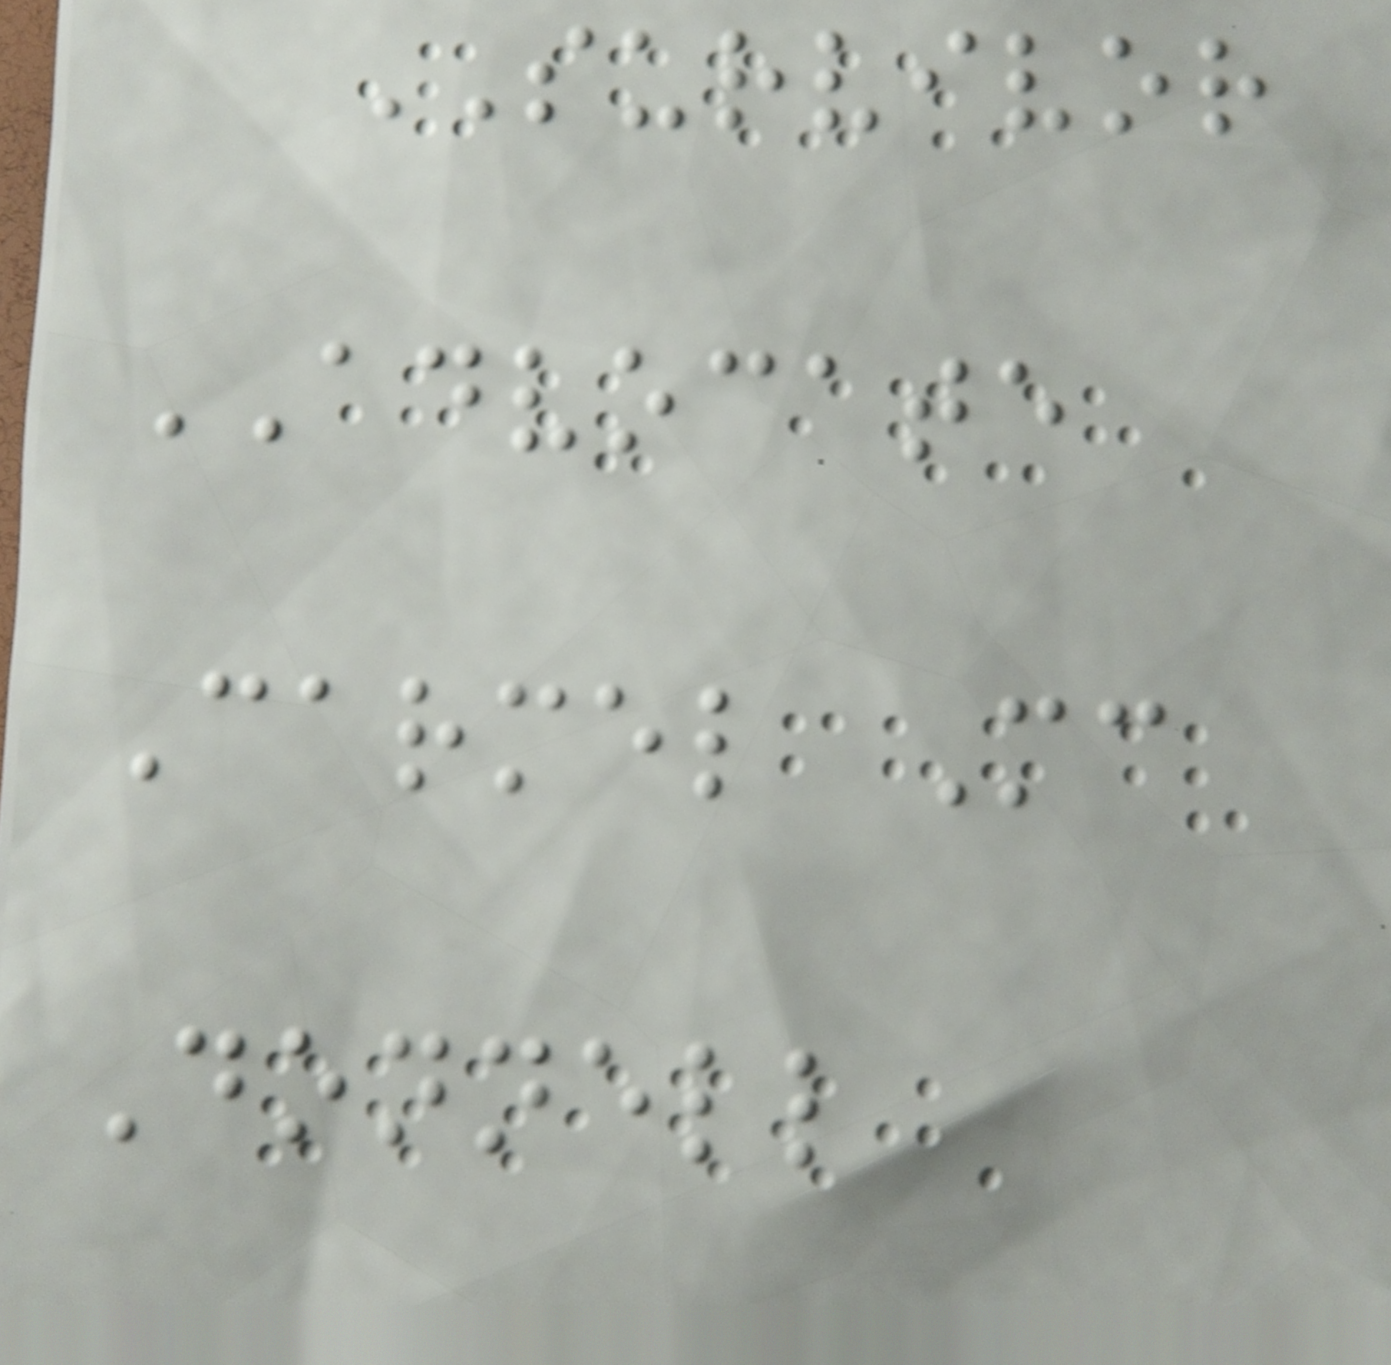SURVIVOR
ADVOCATE
Carmel Mc
Donnell
